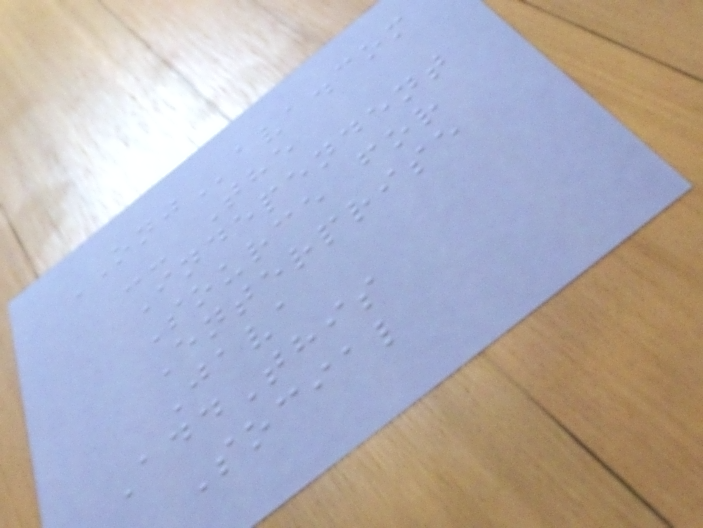ONJava.com
-- The
Independent
Source for
Enterprise
Java
AddThis
Social
